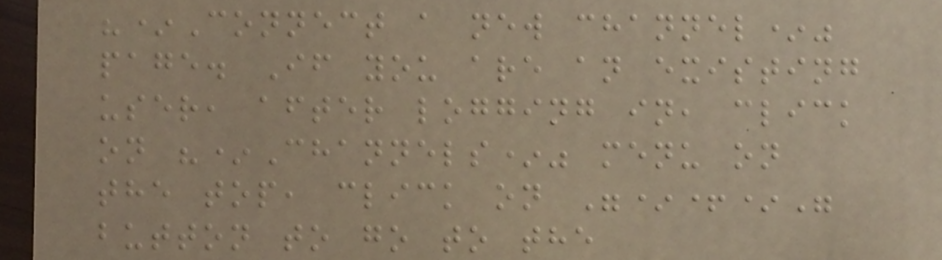"*Connect a new channel*"
page. If you are an existing
user, after logging in, click
on "*Channels*" menu on
the top, click on "*+*"
button to go to the
